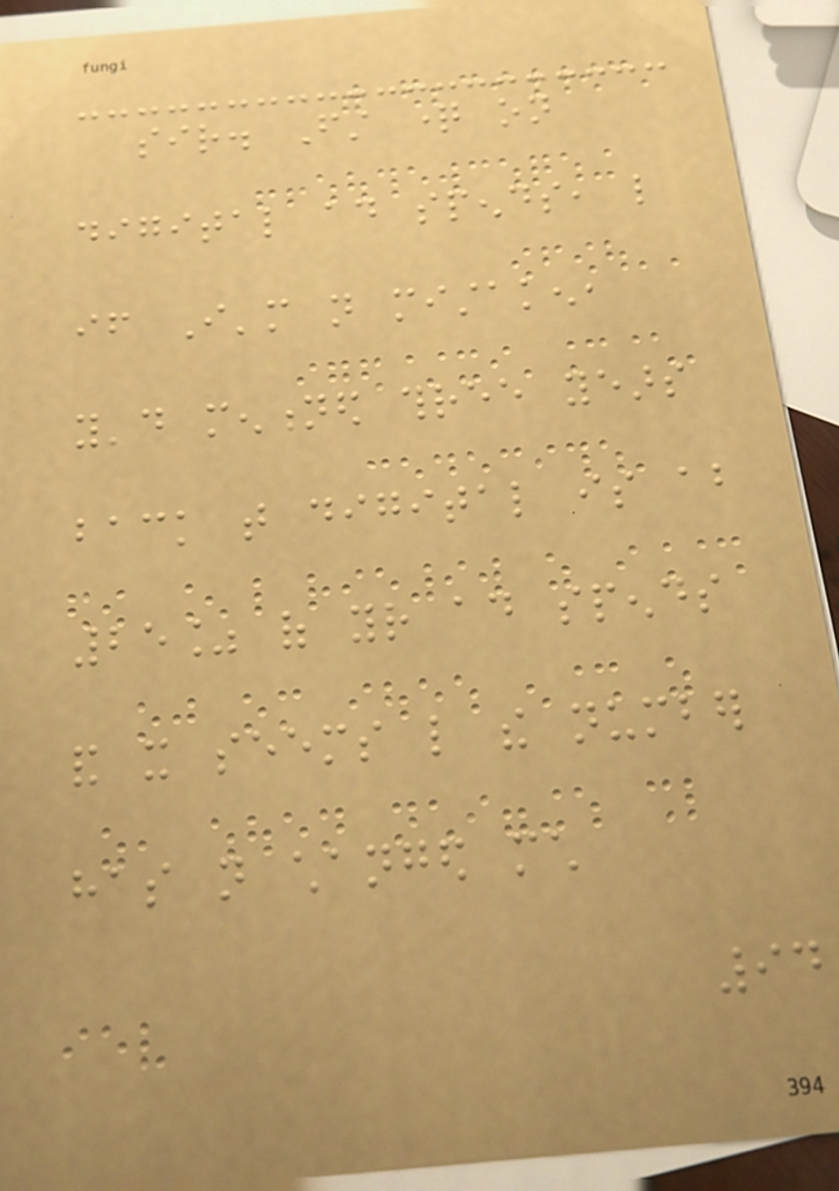sir. First question on
digital ad spends, like
if I'm not mistaken,
you'd mentioned three years
back that digital is about
25% of your ad spends
and it seems like the number
has not changed much
94
